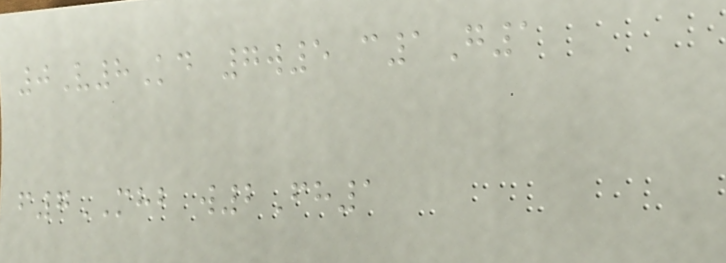0V8Kd 7w5 c1G1
f7MHB w2Fh1
